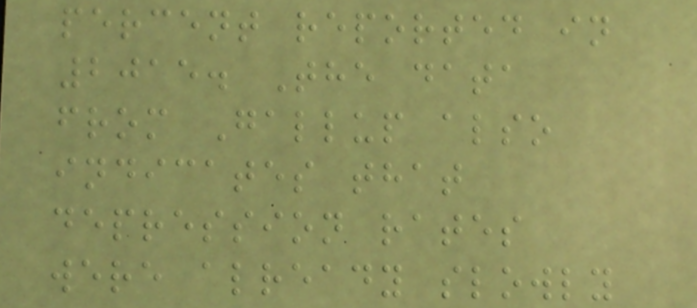percent reported in
2015. The data
from Gallup also
indicates that
depression rates
were already slowly
